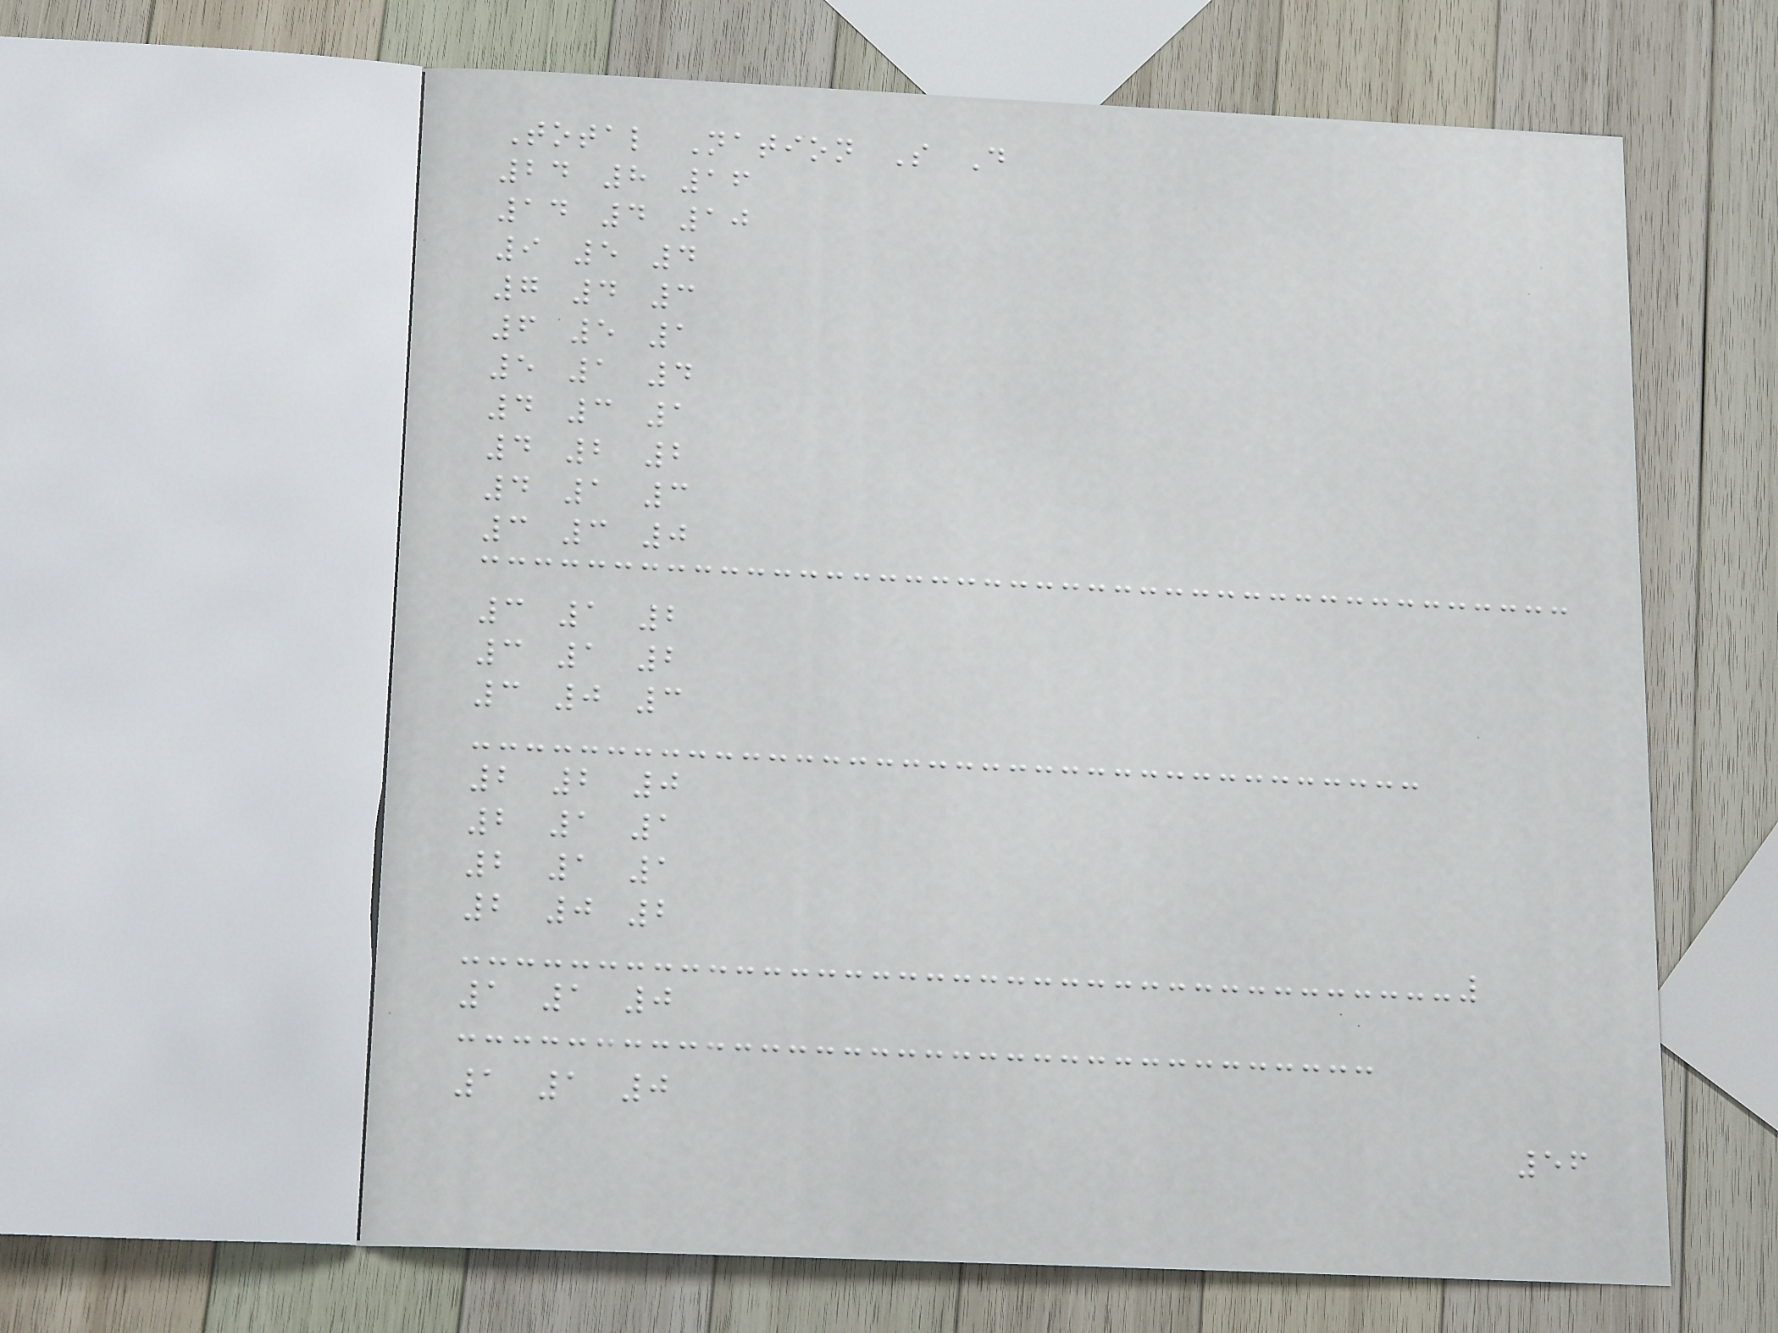Total Nation S D
24 8 16
14 4 10
9 5 4
7 4 3
6 5 1
5 1 4
4 3 1
4 2 2
4 1 3
3 3 0
3 1 2
3 1 2
3 0 3
2 2 0
2 1 1
2 1 1
2 0 2
1 1 0
1 1 0
56
